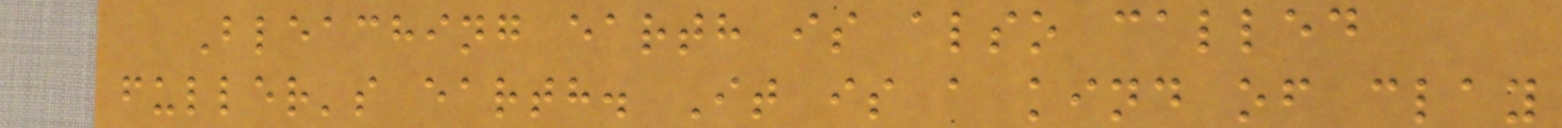Bleaching earth is also called
fuller's earth. It is a kind of clay
